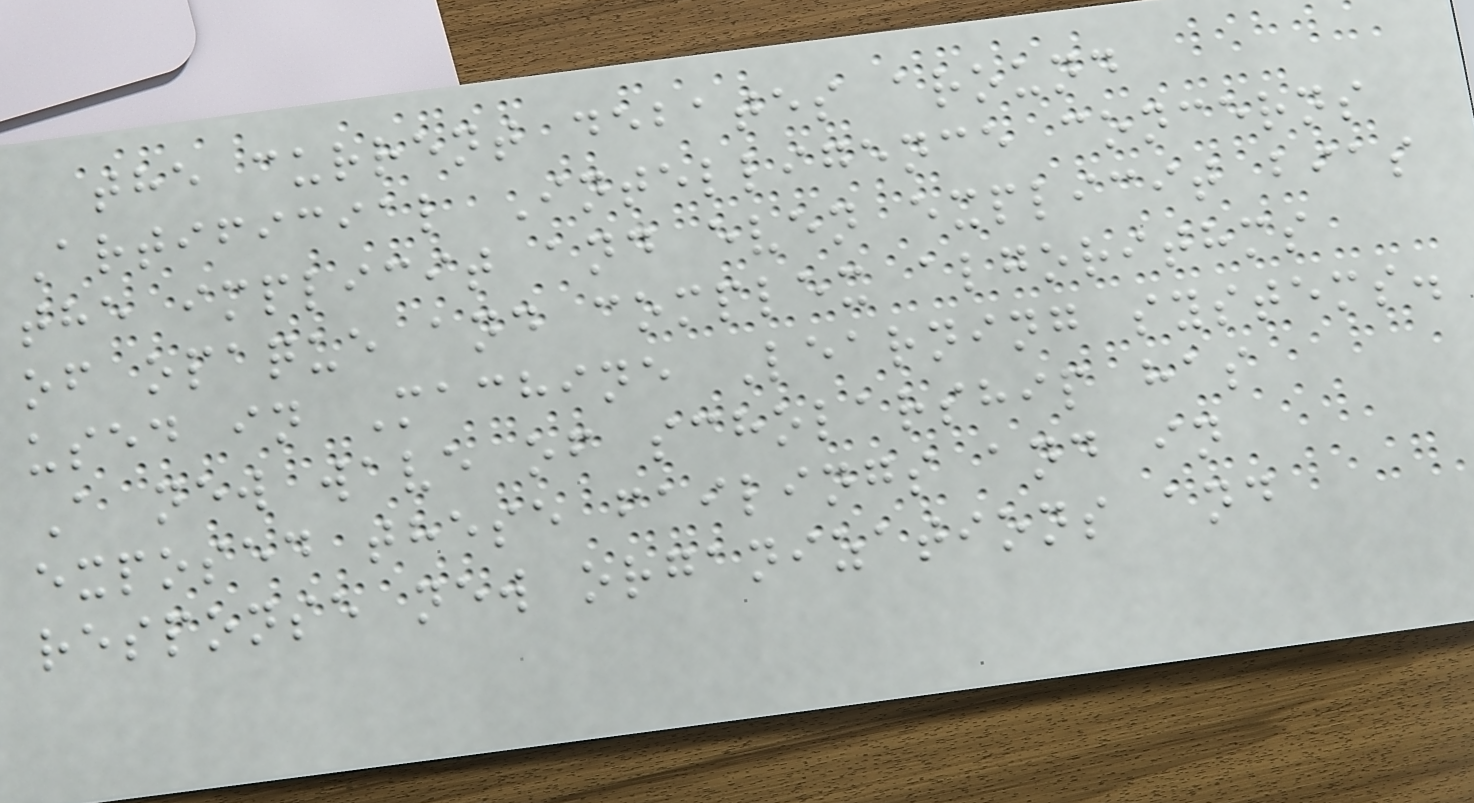the current debates around
Artificial Intelligence concerns
the implicit and even explicit bias
of opaque and complex algorithms
used in Machine Learning systems.
A new wave of scholarship has
exposed these failings and in
response new organizations and
